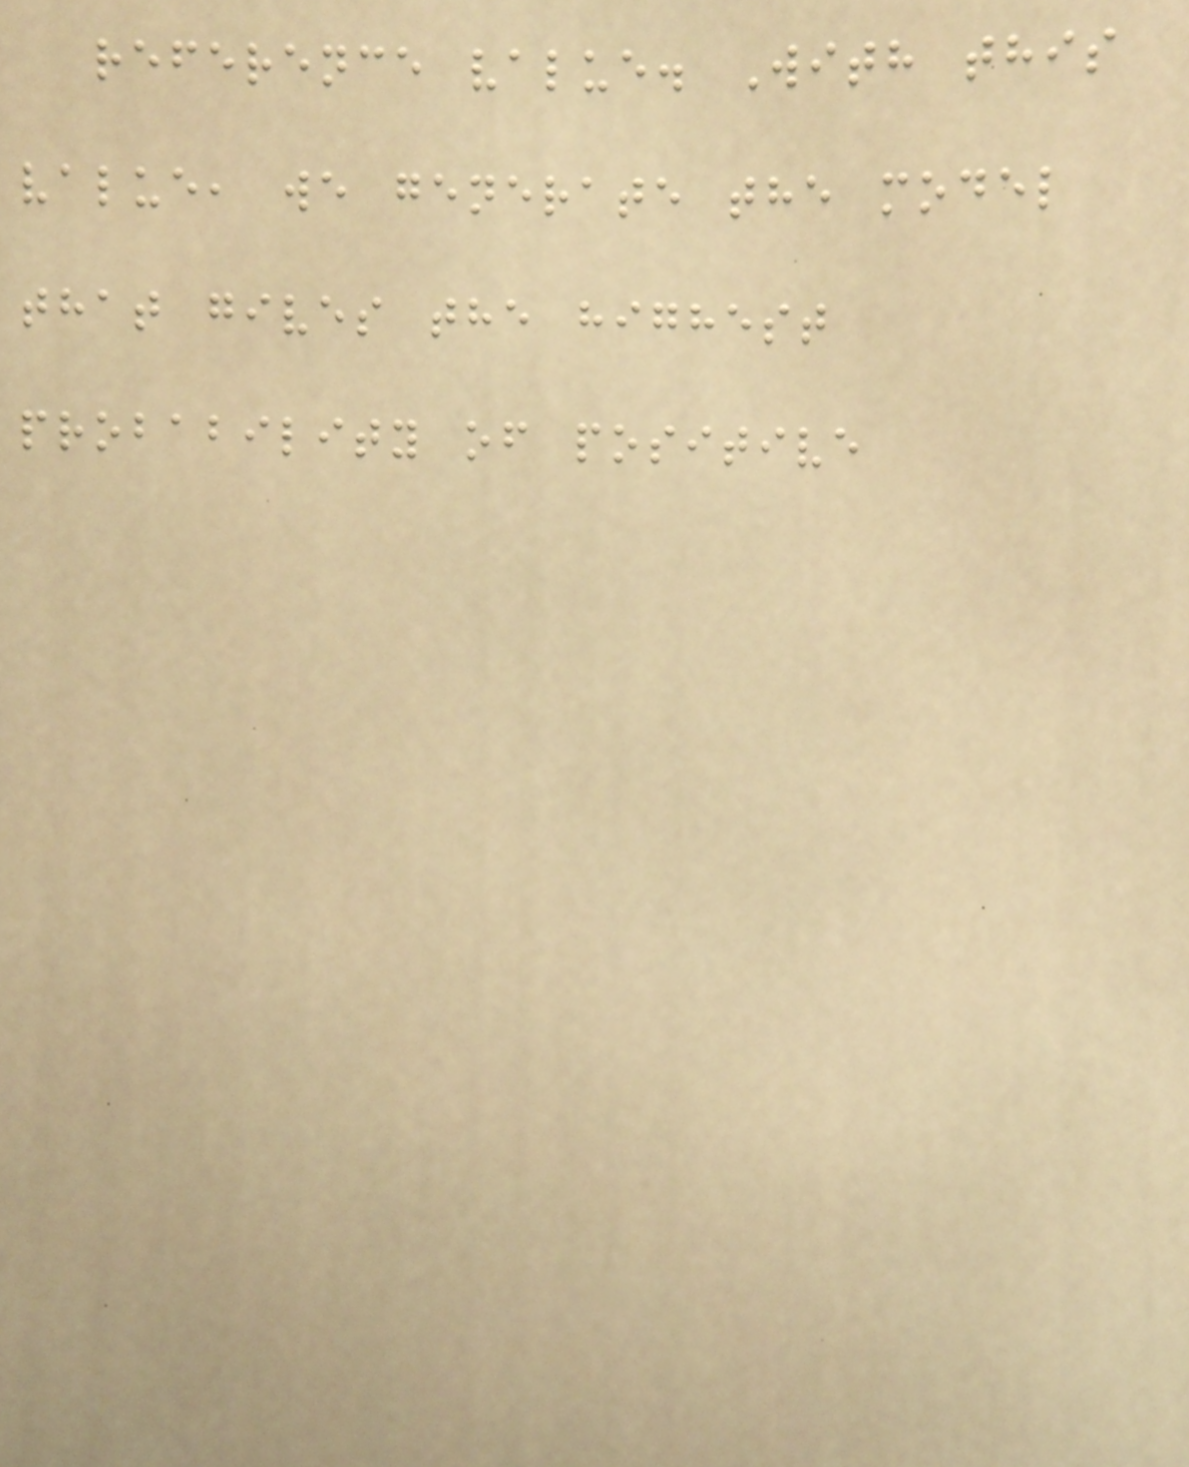reference value. With this
value, we generate the model
that gives the highest
probability of positive
